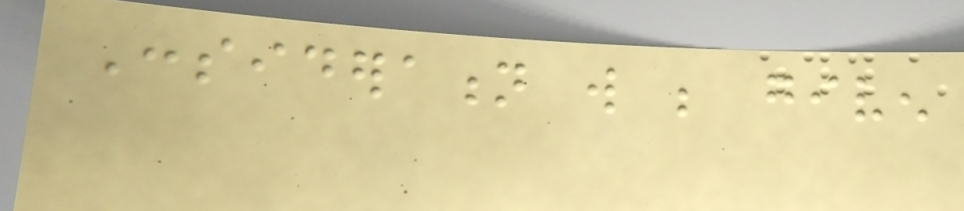Consideration will be given
